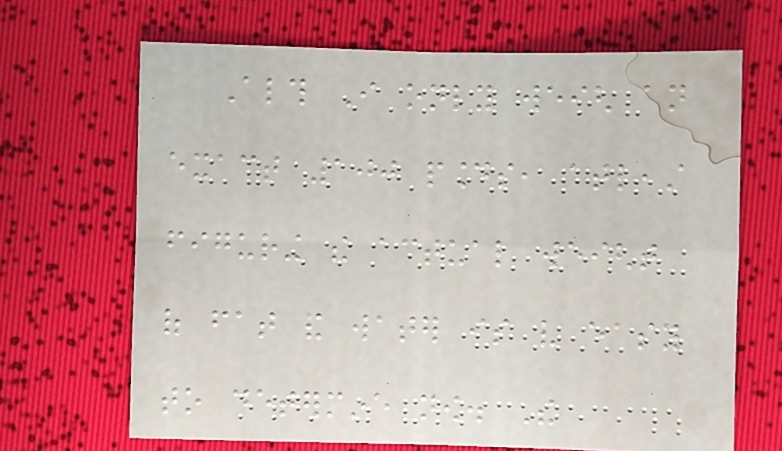Although I only weigh an
exact 100 pounds, atleast
figuring the actual weight
of fat and water is very easy
to determine now. The
